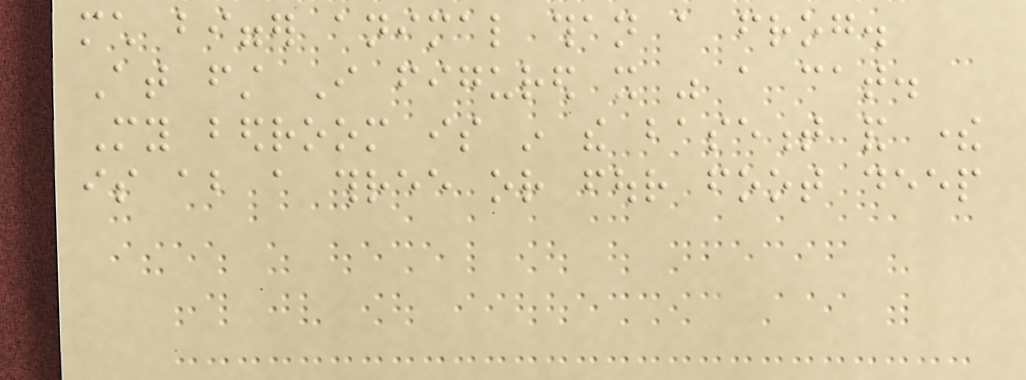much bigger animal than a frog.
At first I figured it was a cat.
My bedroom is in the basement and there
is about a three or four foot deep
